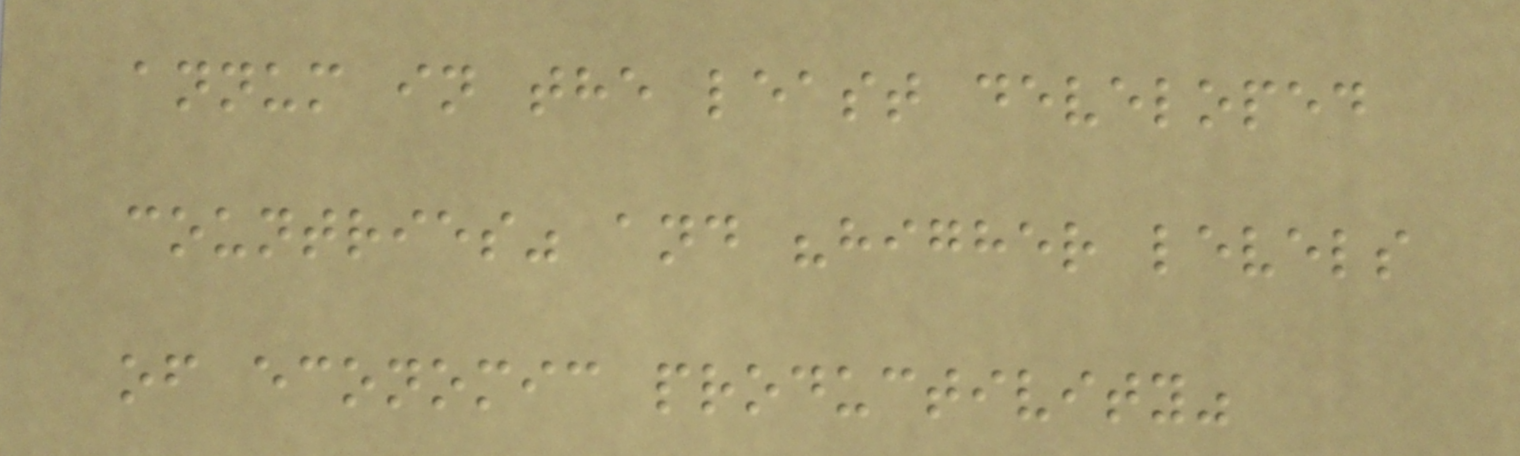annum in the least developed
countries" and "higher levels
of economic productivity"
